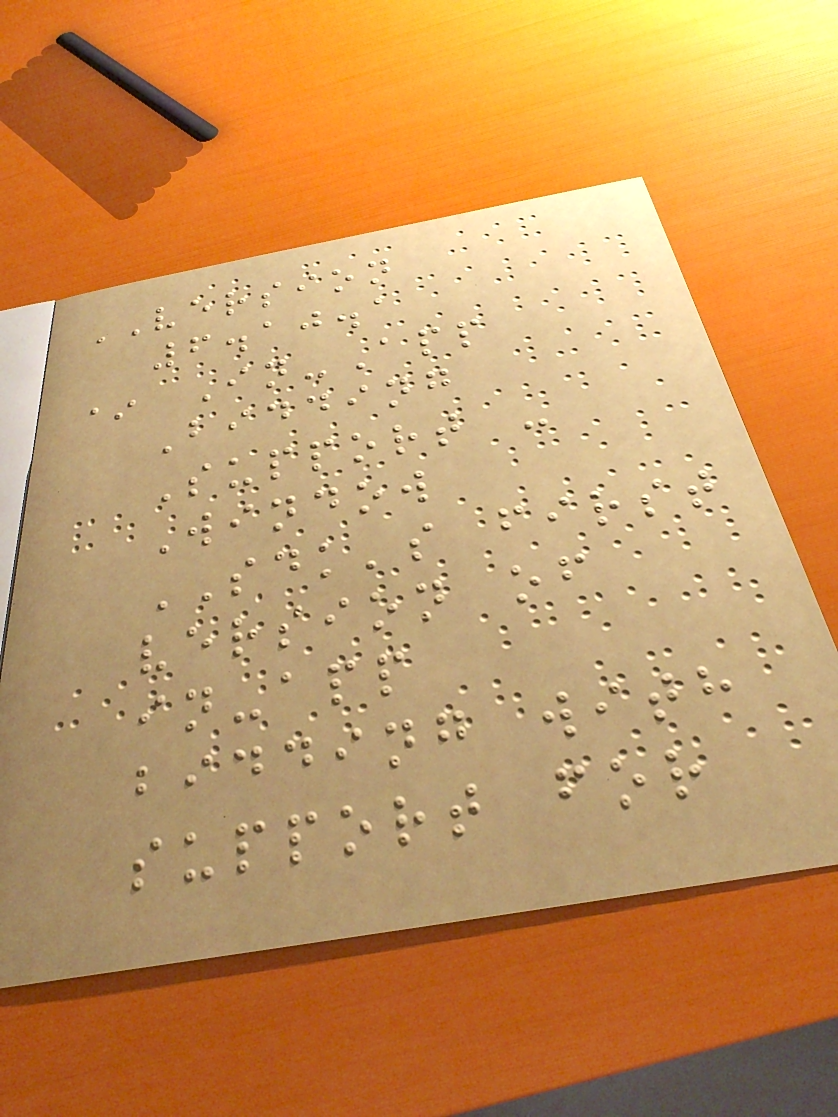VERSION
6.10.1
* In-App
Bidding
Support -
Window
SDK's first
version of
in-app
bidding with
support for
